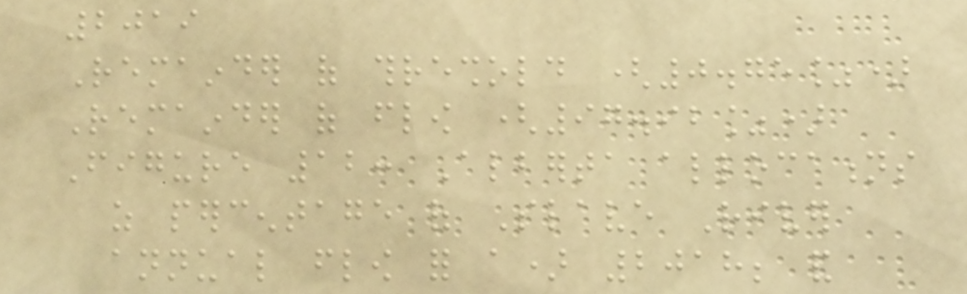2019
Remainder of threshold (0.75%)
Remainder of flow (97.92%)
Figure 12: Alberta allocations
as percentage of Slave River
annual flow for a) 2018; and
